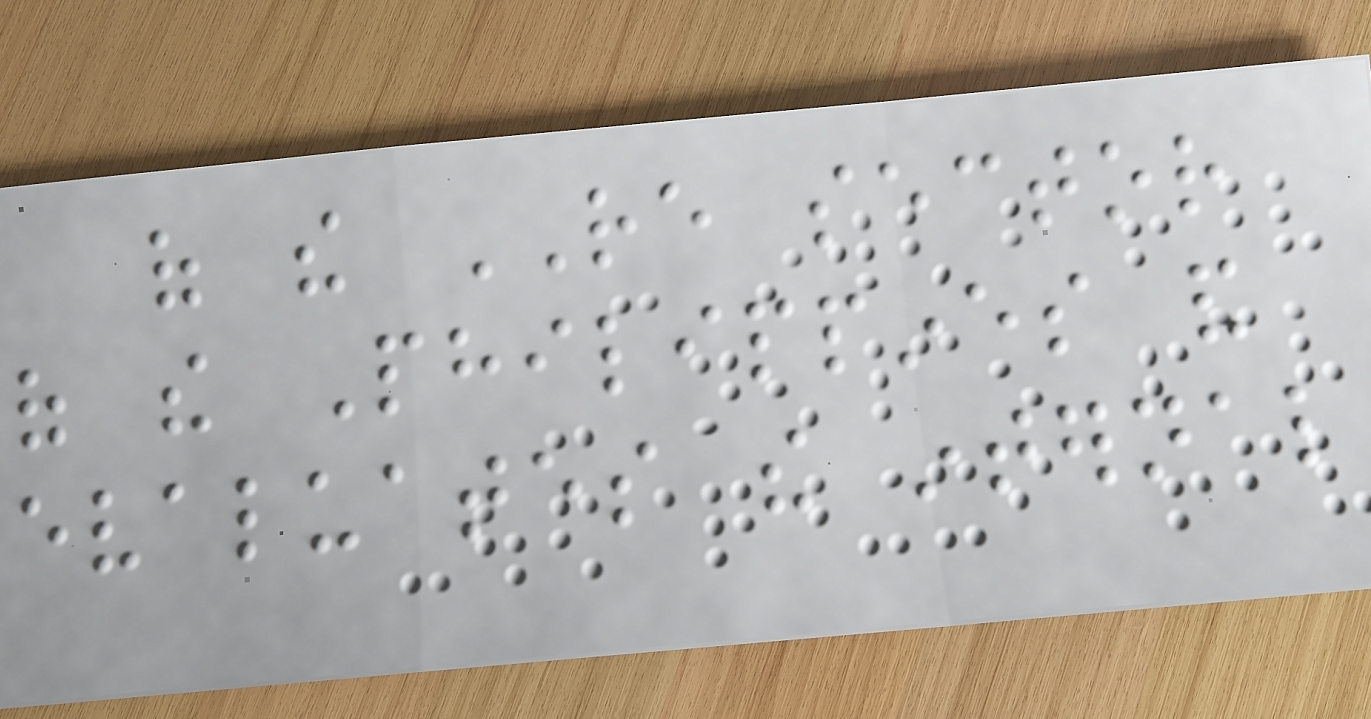of the RE sector
of the Philippines and
evaluates the internal
